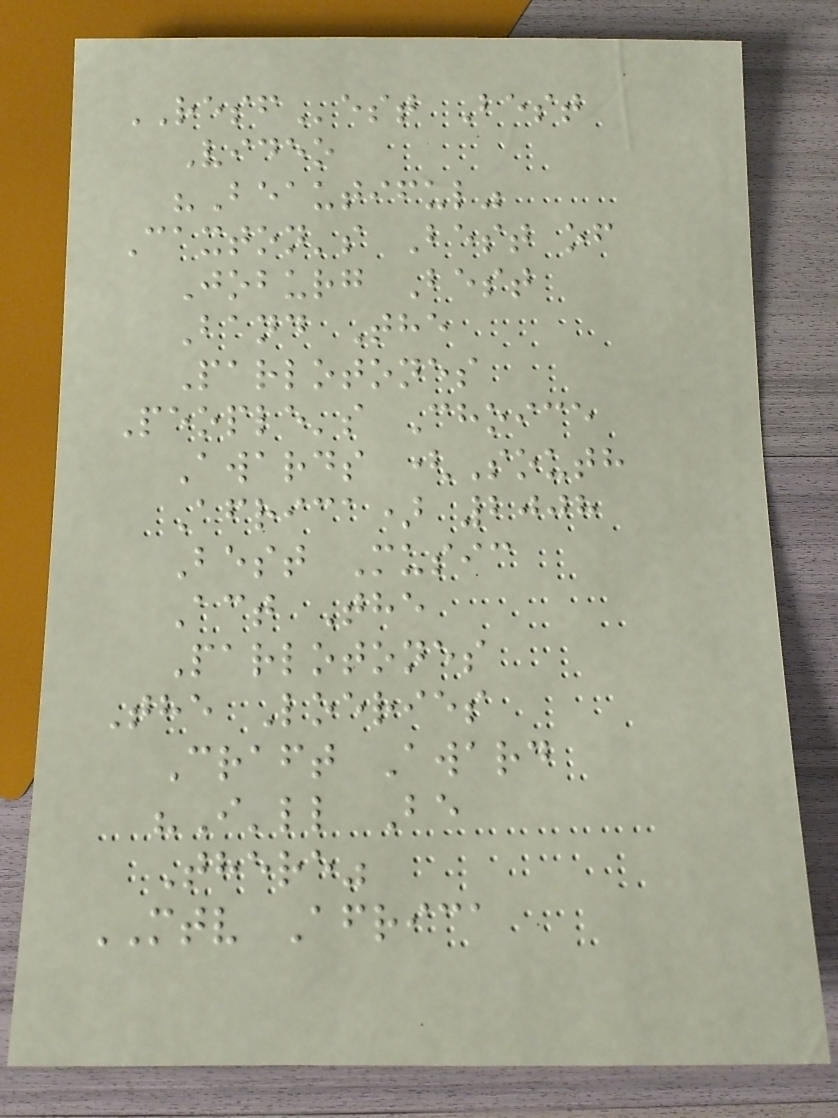RESFest Best
Video
"Beautiful"
Caxton's Best of
Joburg Best
Band The
Parlotones
People's Choice
Awards (South
Africa) 2008
Best Music
Act The
Parlotones
The Loeries
Craft Award
"I'll Be
There"
MTV Africa
